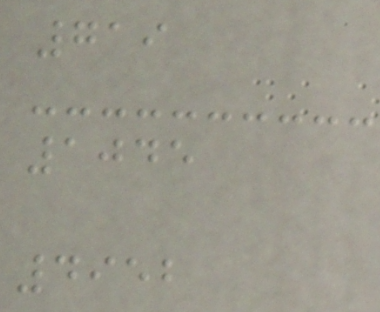719
1045
4952
